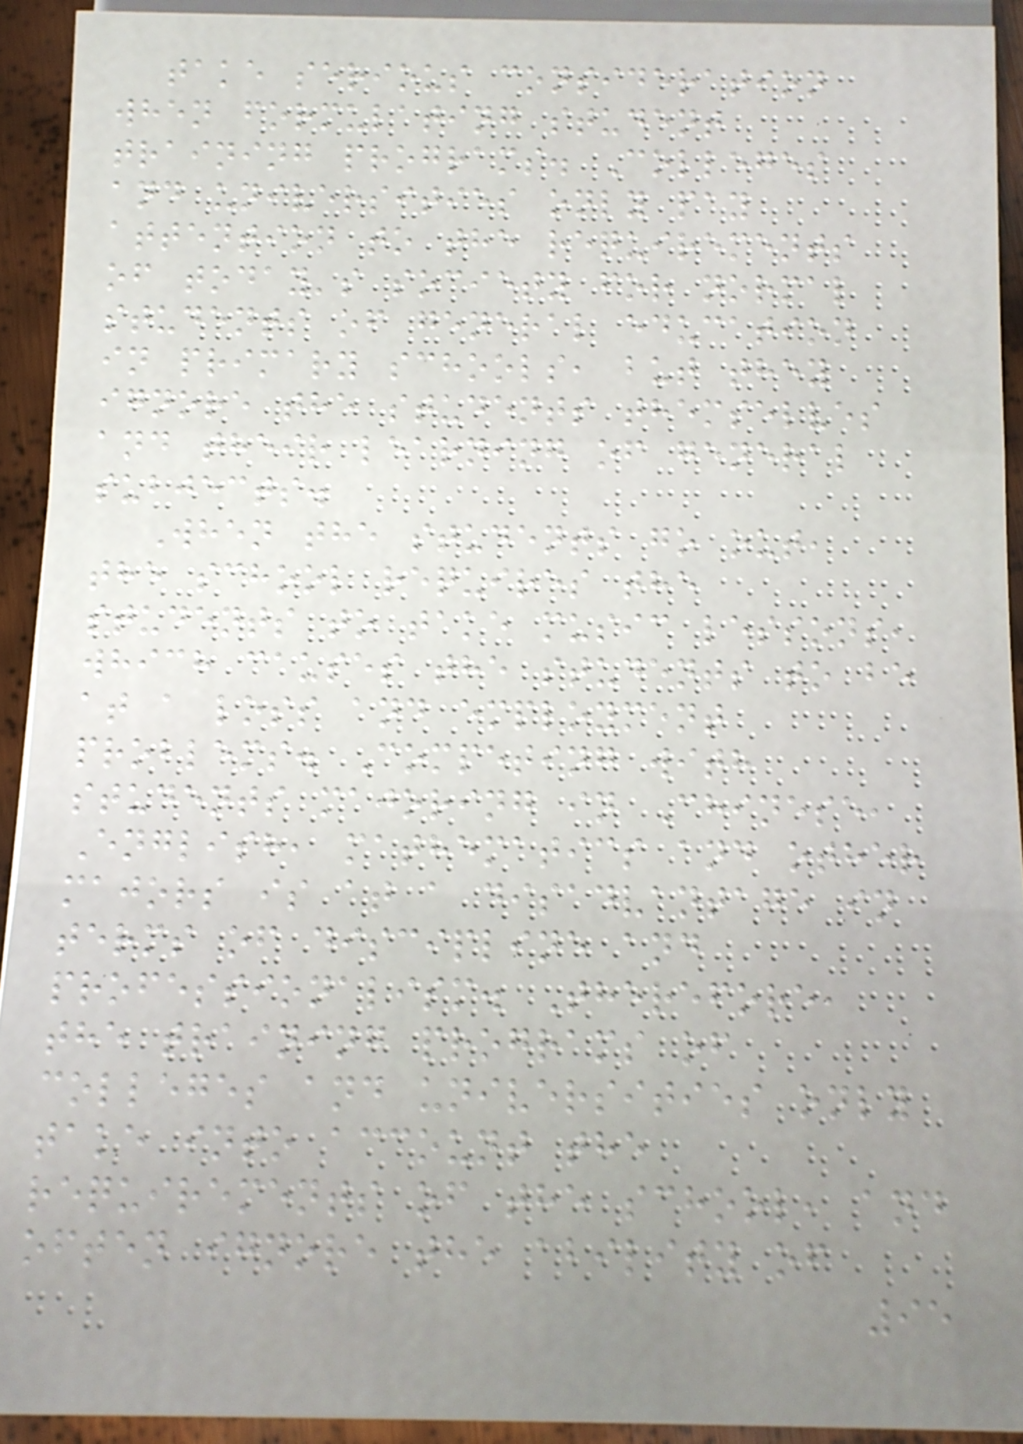take serious consideration
when formulating student
training programs. Colleges
and universities only pay
attention to the requirements
of today's society for normal
students of general education
in primary schools, but they
ignore the students themselves
and their learning of general
subjects.
When the students go out,
the school requires the
students to take music lessons,
which causes the students to be
at a loss and employment
problems. Competing with
students majoring in Chinese,
English, mathematics and other
majors is at a disadvantage in
terms of discipline and
professionalism. Therefore,
the training programs of
colleges and universities only
take into account the
requirements of the school, and
often ignore the ability of
95
